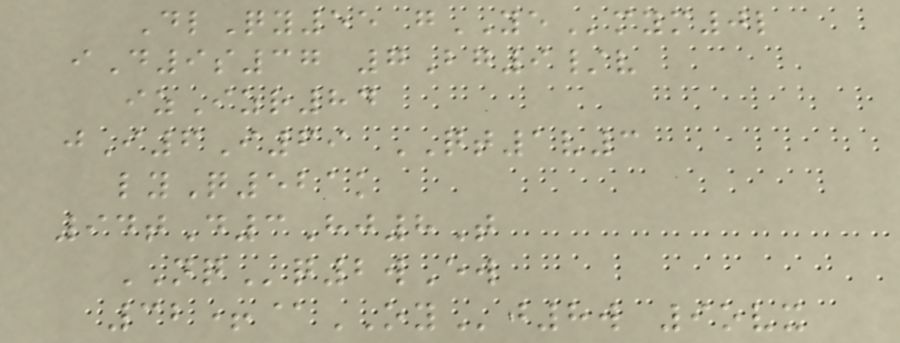DlQy55 gYEmym0l
iD9s37 7Bg9/v
izIzr84
jI6I69 QT1v3
lyQ521k
94tD3Hj8T
NQq2wEw
32+@OYj8w 9ovx
